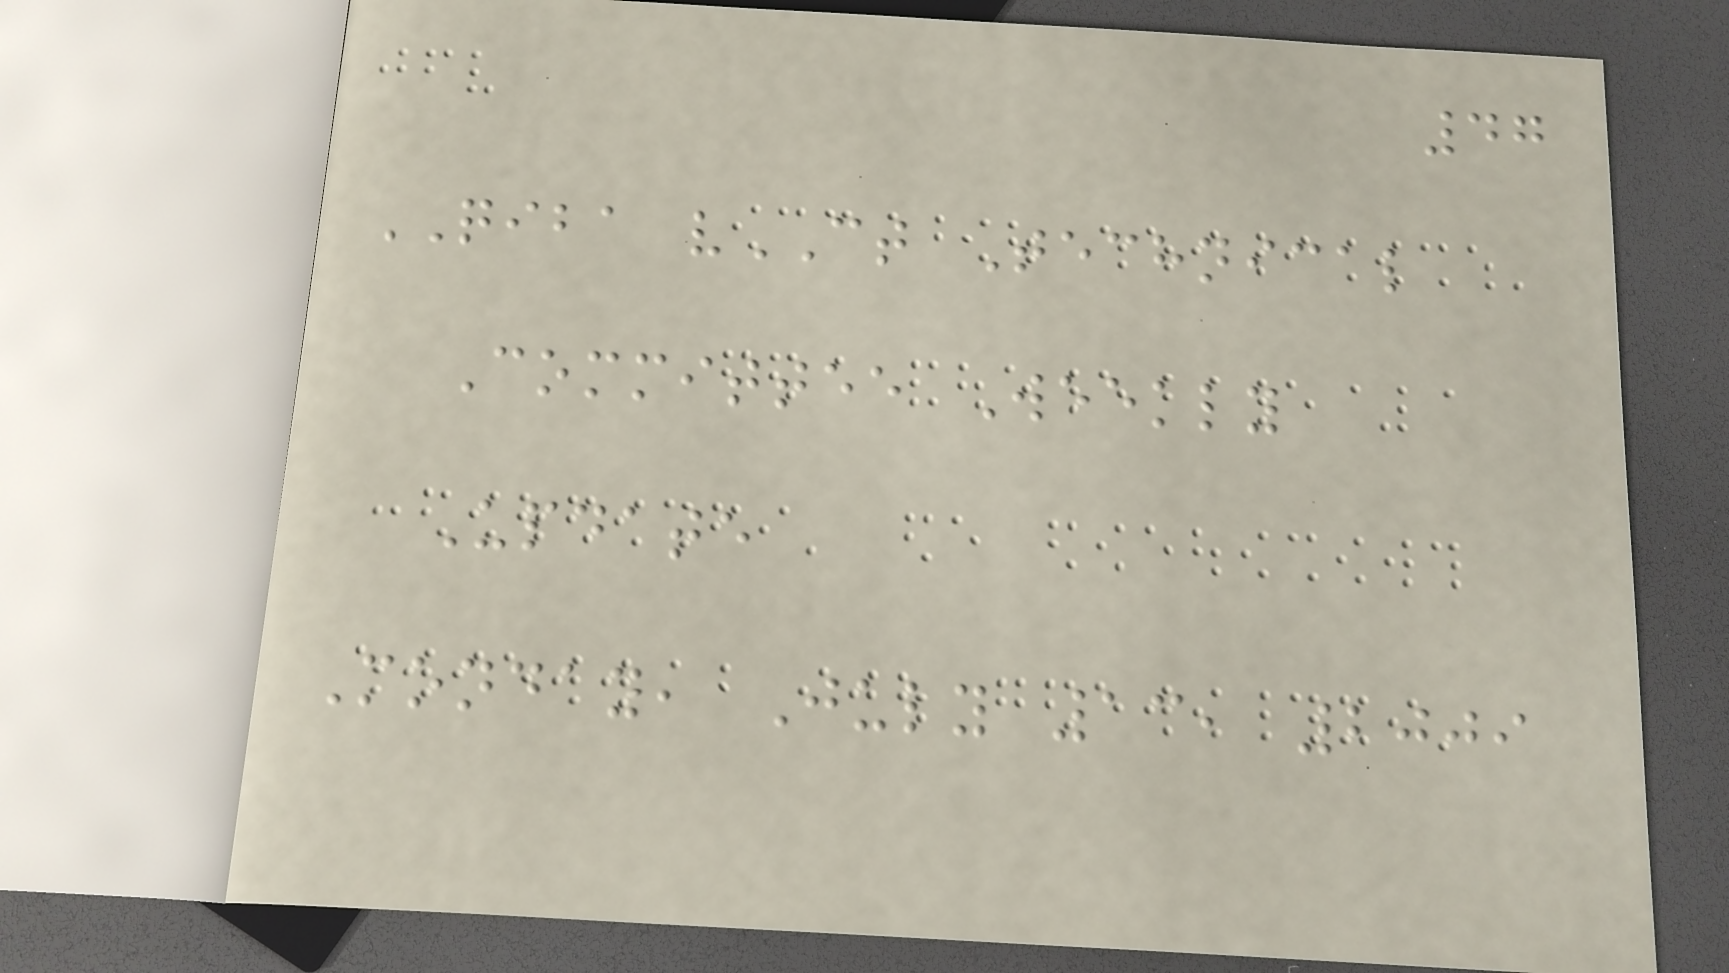47
QIBA vCT Technical
Committee Weekly
Update
Monday, July 13, 2009
